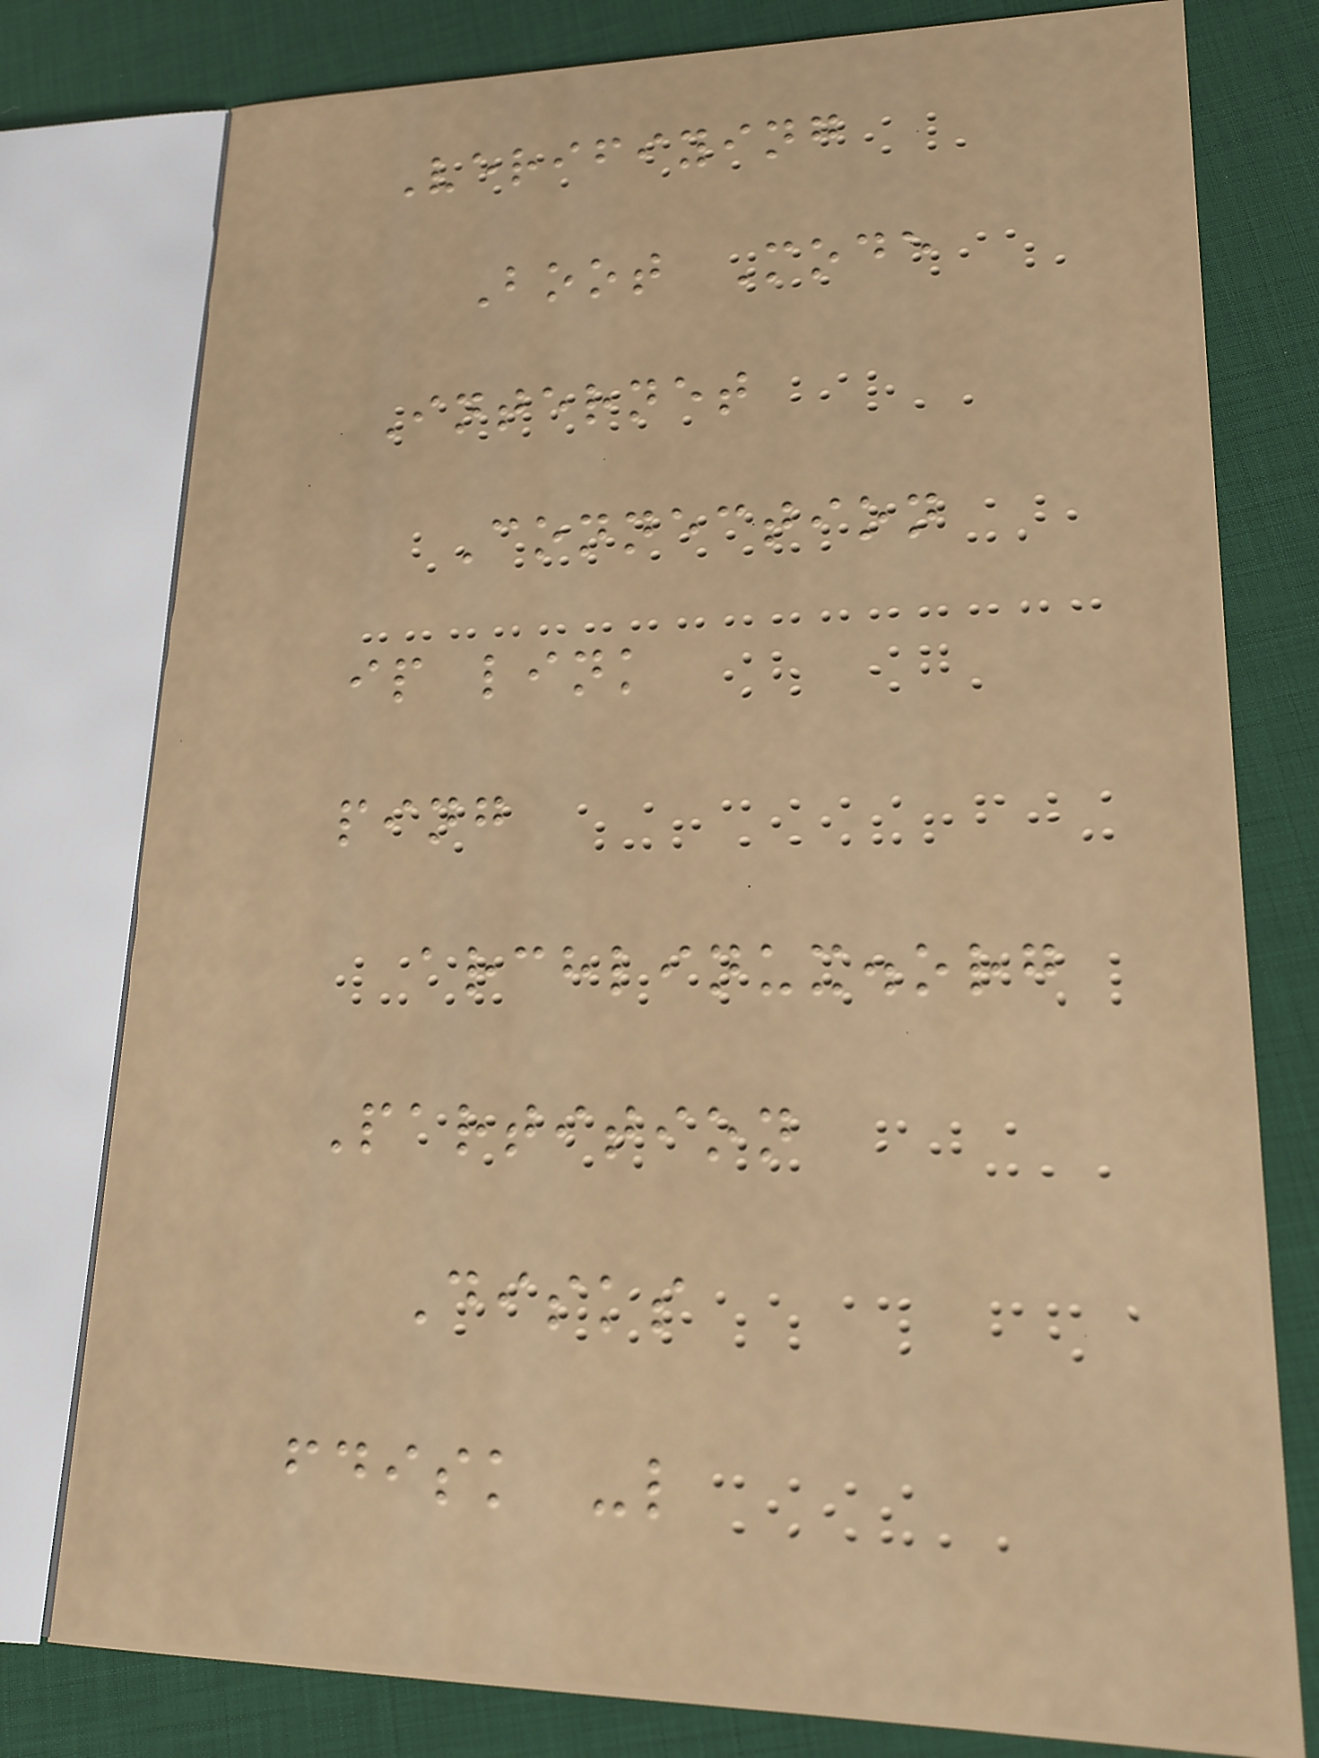Verifiying
Boot Mode
Internet
Connection
ip link
ping
archlinux.org
Partition
Disks
fdisk -l
